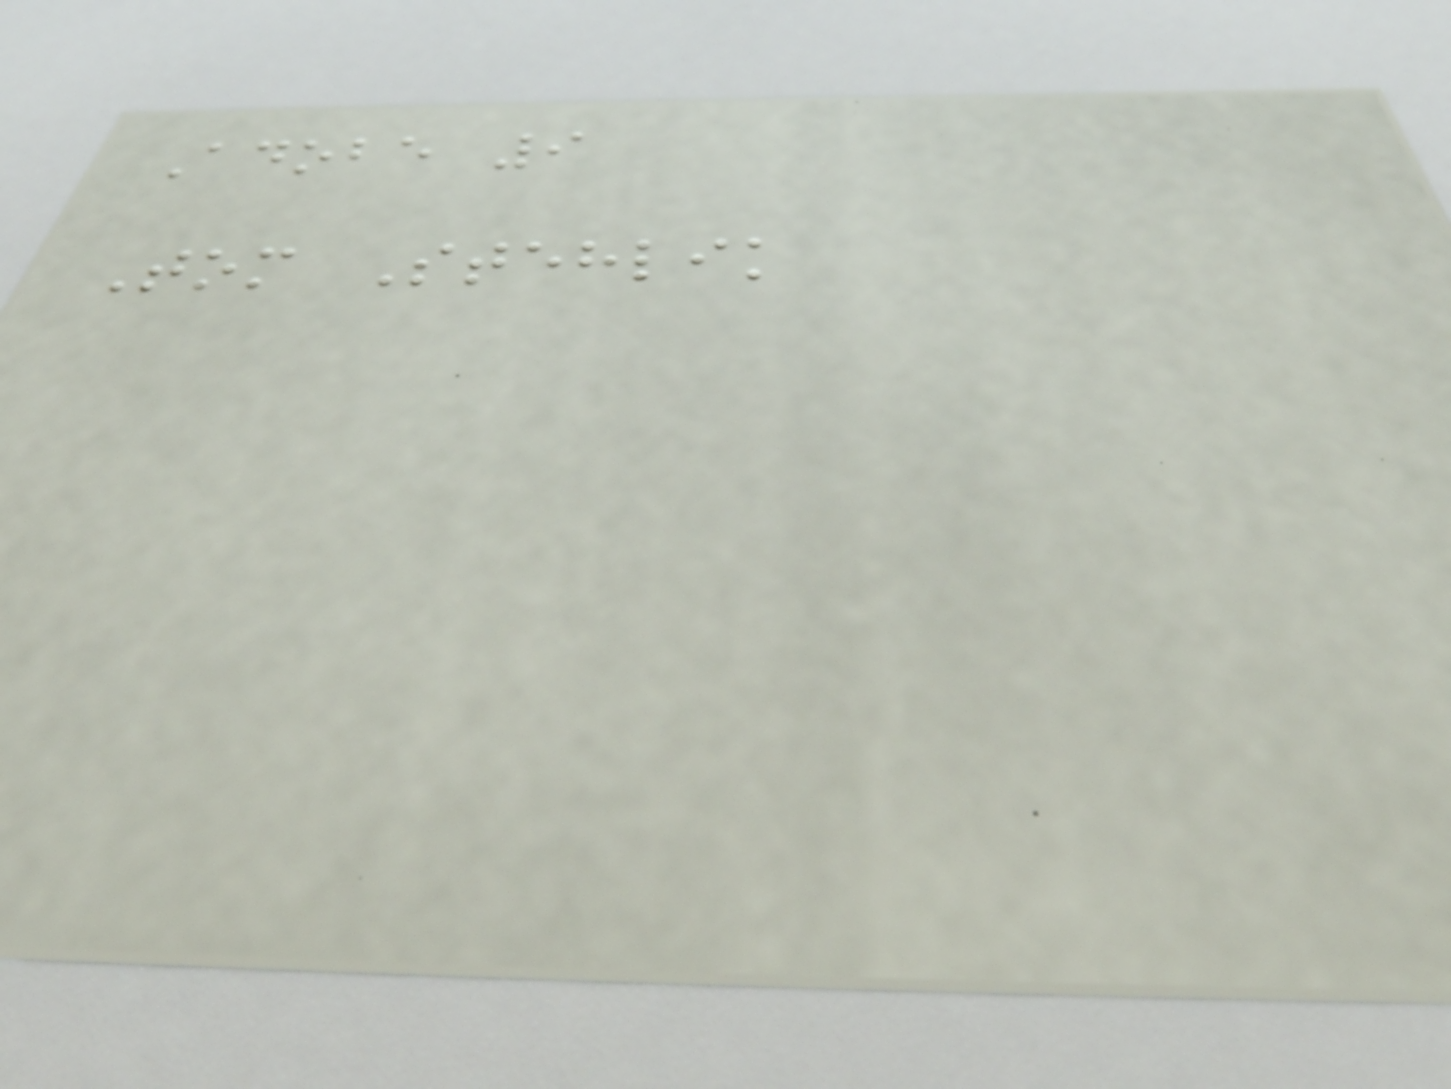Adobe 9
Tom Stehlik
